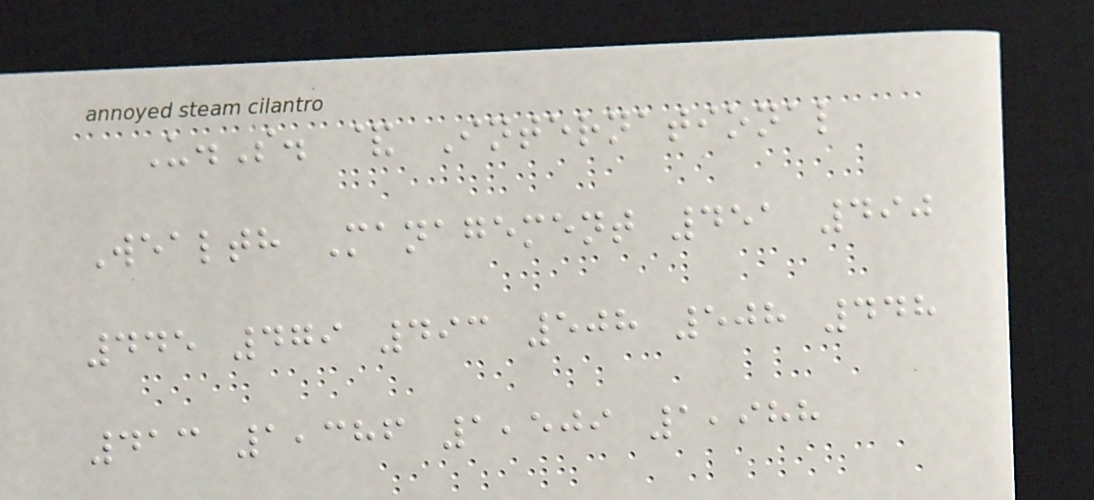U.S. & International
Wealth Management 451 490
445 479 493 508 508 448
413 1,386 1,509 1,988
